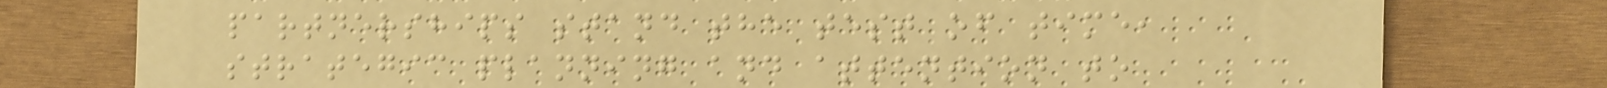partnerships stand the test of time,
strategic planning and attention to
